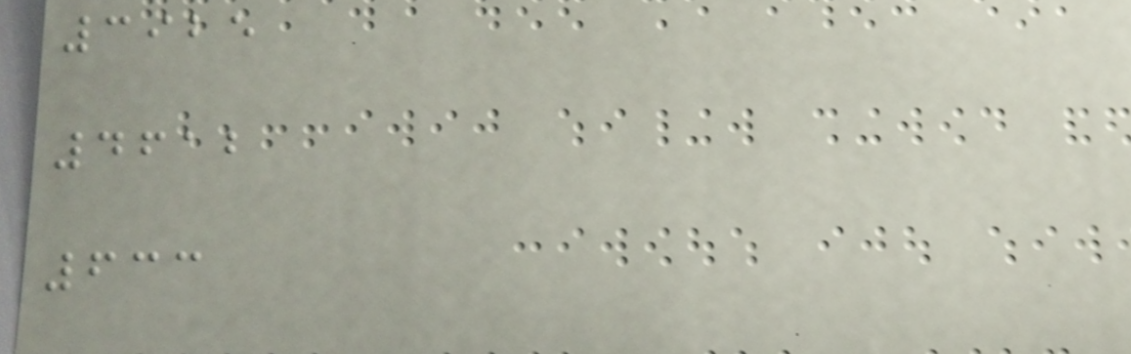3925
4612
633
